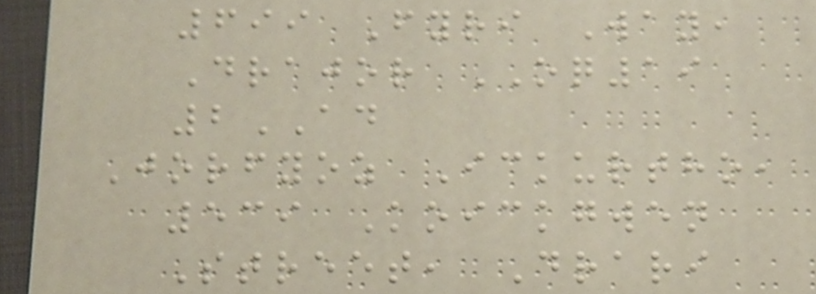699 Fyri Way,
Drajor OQ19
2AD
Jorfyoz Ickurtho,
539 Koickgwen
Street, Drari
